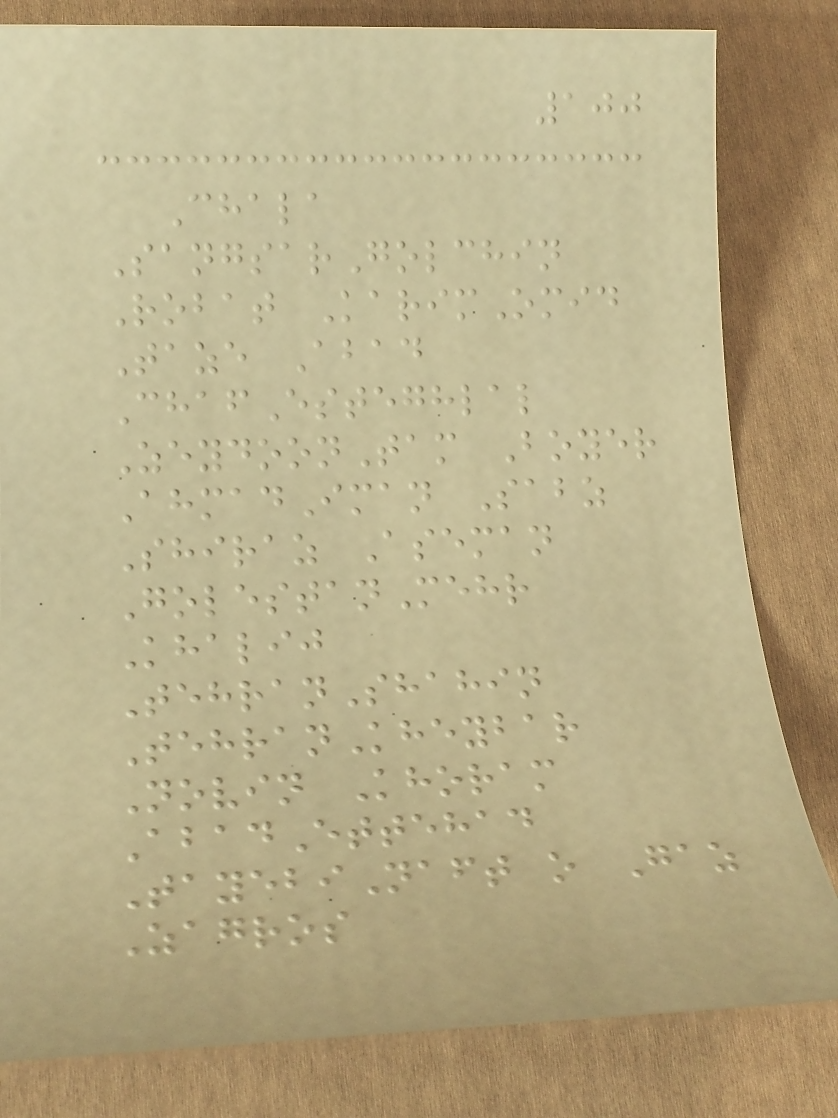100
Chala
SangsarGolchin
Robat KarimOmid
Taze Abad
ChafEsteghlal
ZeydoonTam Boyer
AhmadIman Sabz
Shiraz Aseman
GolestanMehr
Khalij
TehranShahin
TehranKheybar
Novin Khoram
AbadEttehad
TayebiNaft o Gaz
Zagros
